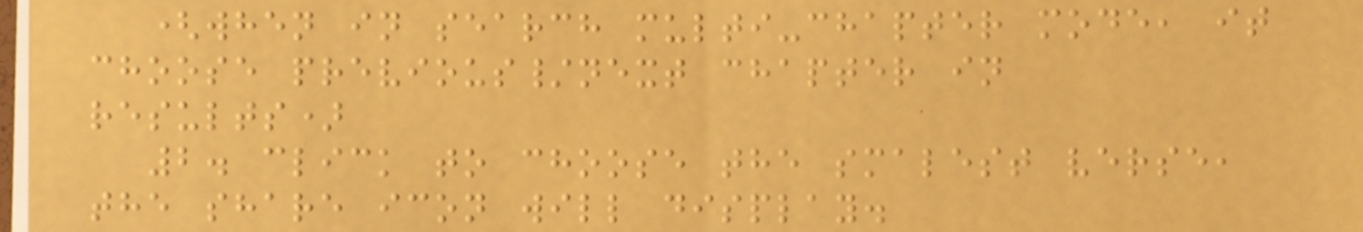(when in search multi-chapter mode, it
choose previous/next chapter in
results)
2. click to choose the smalest verse,
the share icon will display.
